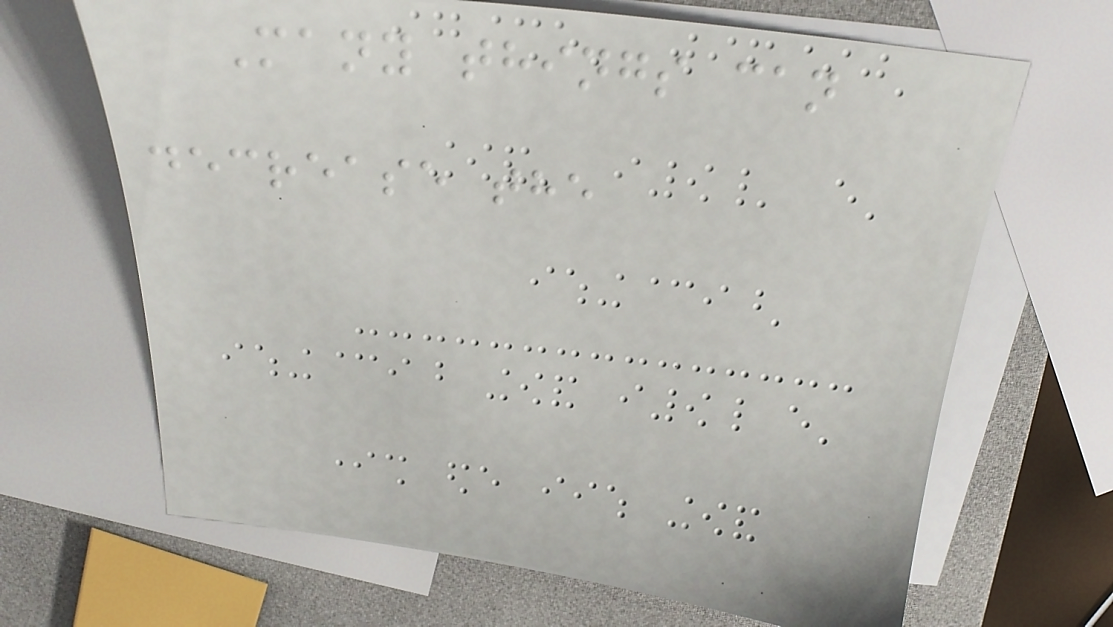Many things can
decrease the
